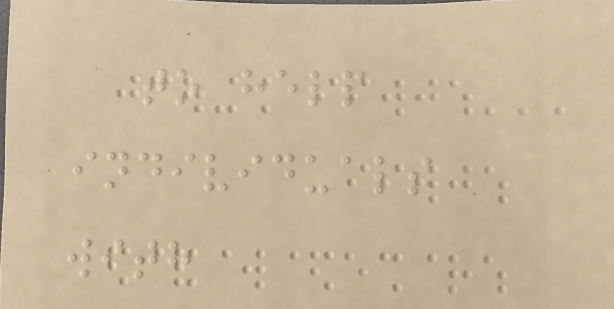to help
individuals
with
